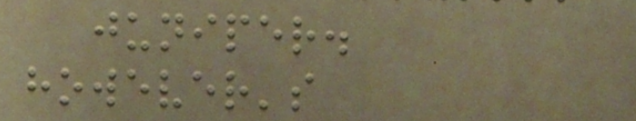juniper.
however's
